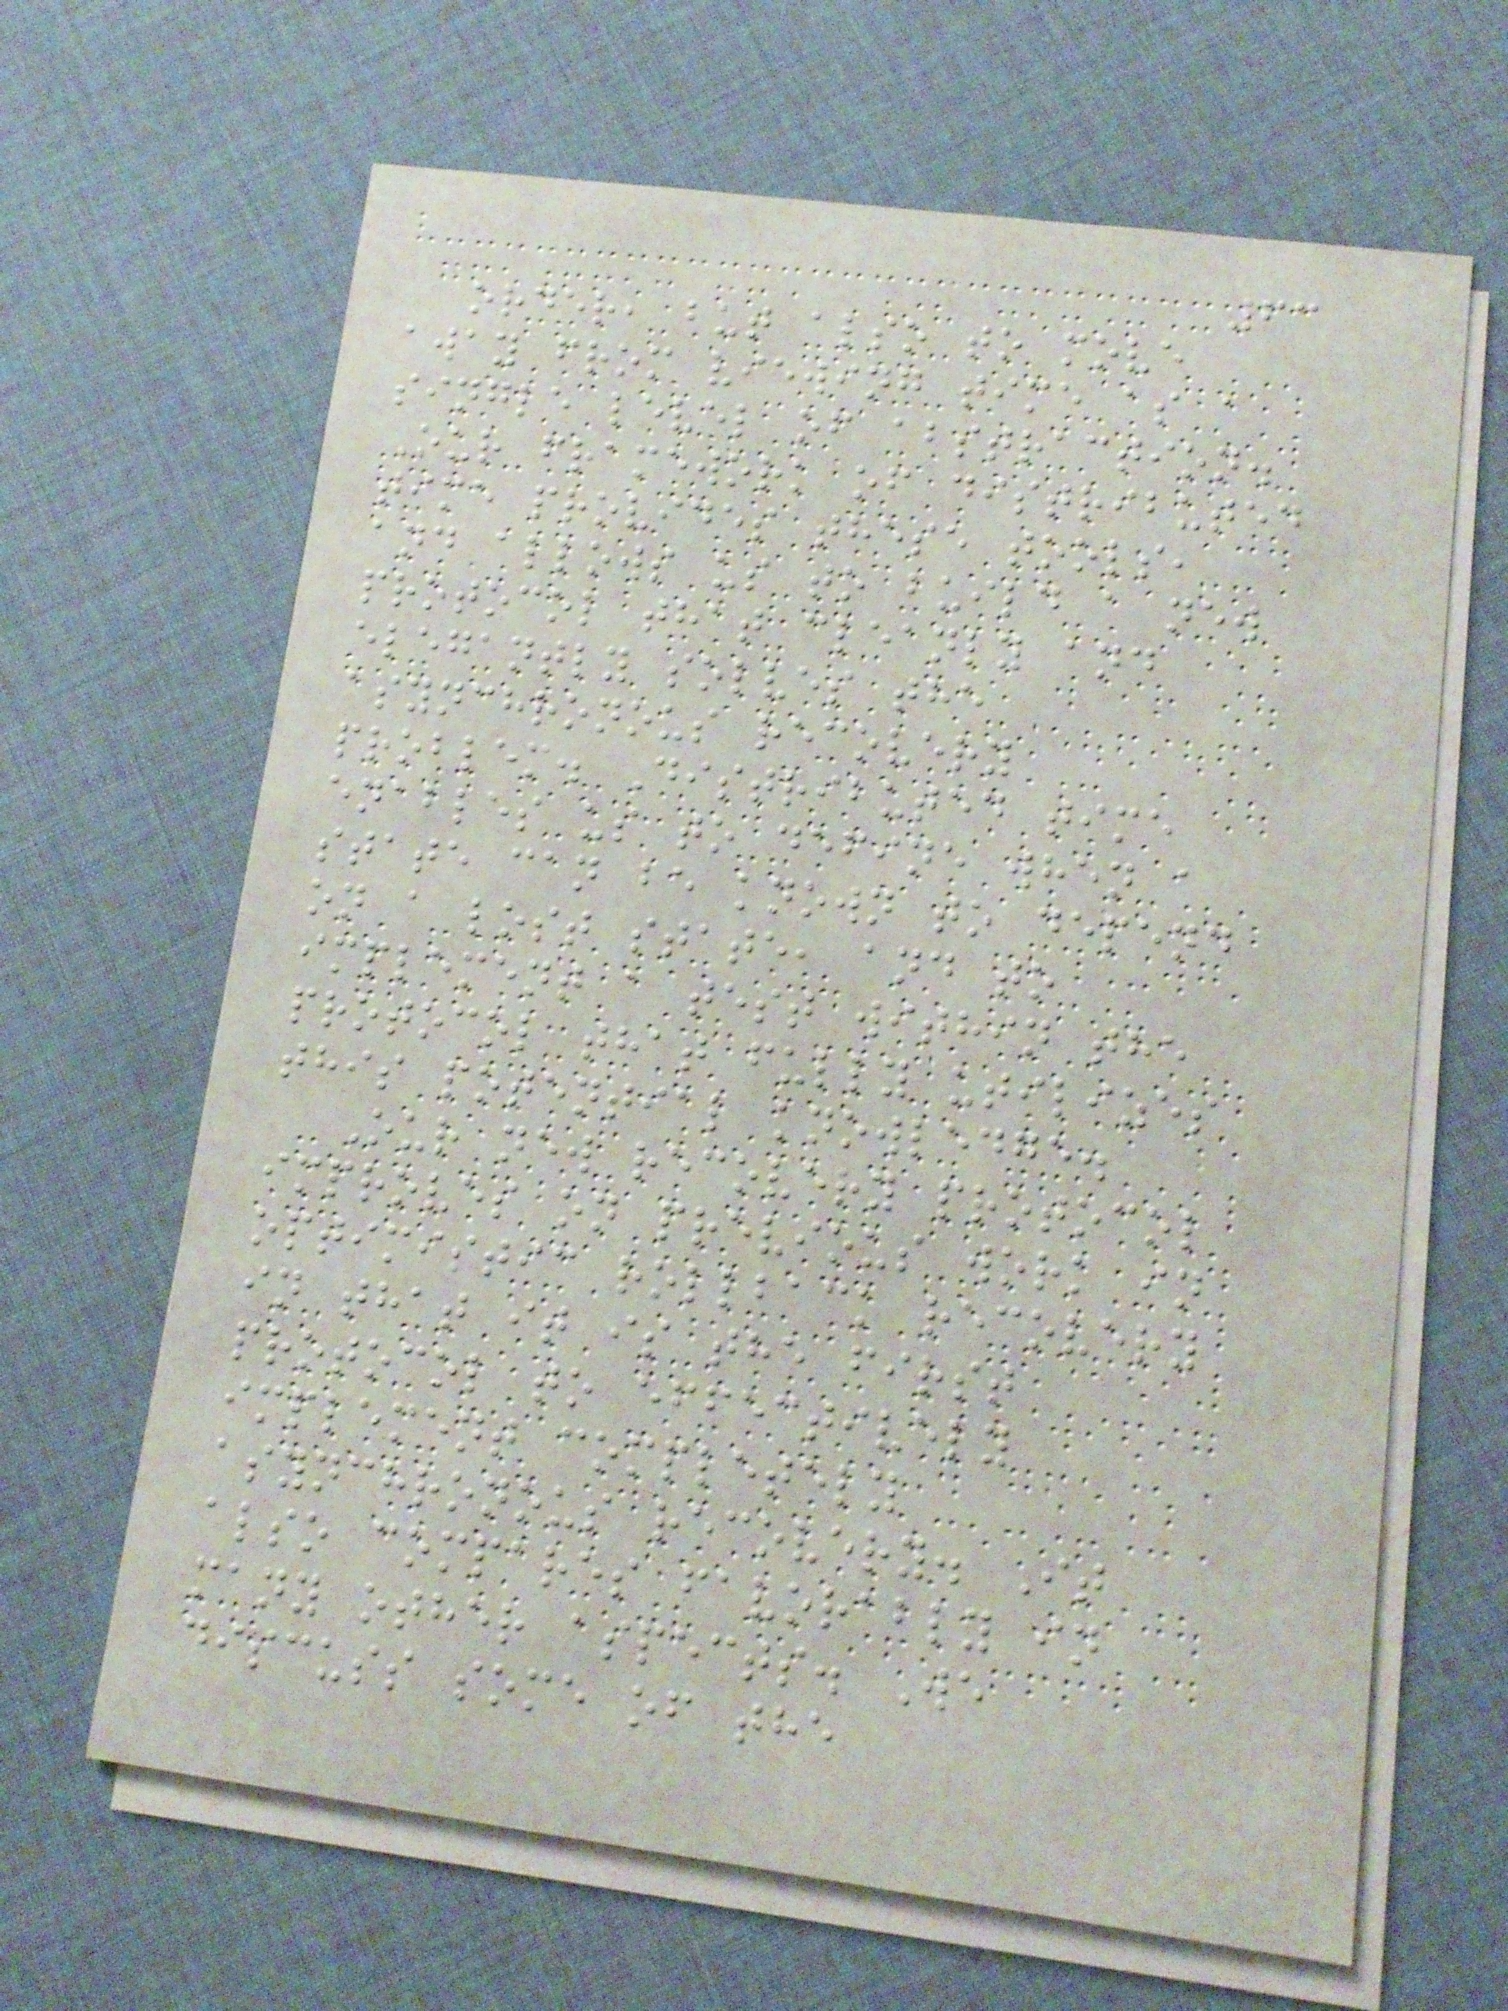63
order, but also to move
away from viewing time as a
single level of abstraction.
Our framework of distributed
time provides these tools,
and allows us to build a new
protocol that cleanly and
elegantly solves the
asynchronous recovery
problem. Distributed time
enables us to define when a
state can be known to depend
on a lost state, and to
implement a test within the
protocol that fully utilizes
this potential knowledge.
Our new recovery protocol
improves on previous work in
optimistic rollback recovery
in that it is the first
protocol to effectively
implement completely
asynchronous recovery. It
also compares favorably in
many other aspects. We
discuss some of the
